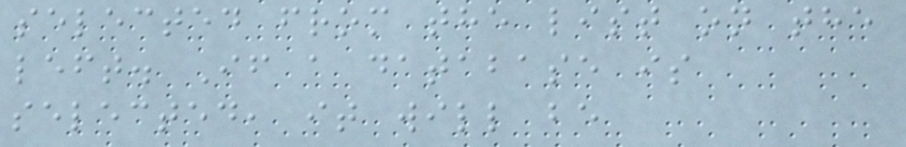selected from the list on the
left. If a database is
selected, it will be
